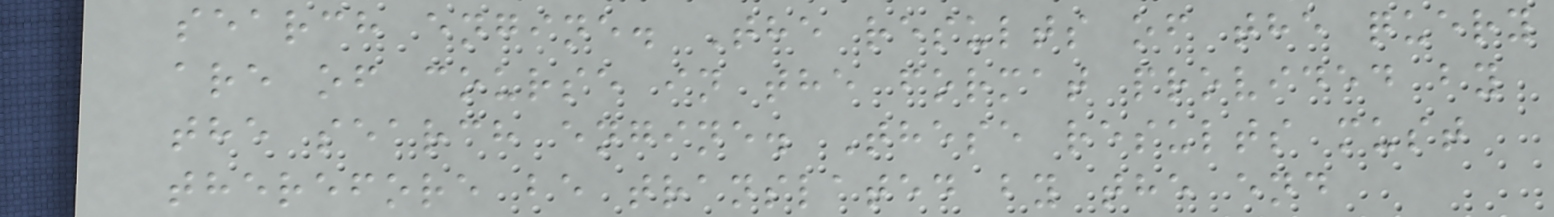search engine. The results of the query
are of course in the format provided by
the search engine. These results must
therefore be translated by the end
